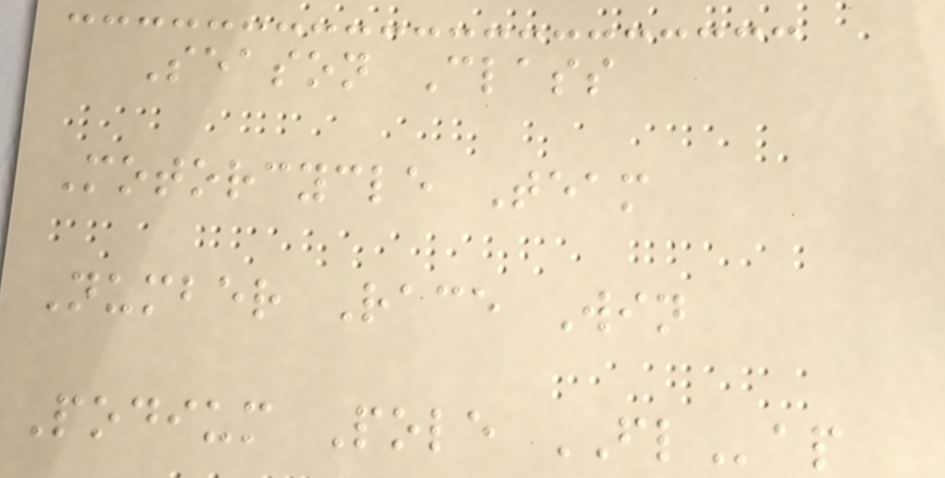Season Class
Motorcycle Team
Number Race Win
Podium Pole FLap
